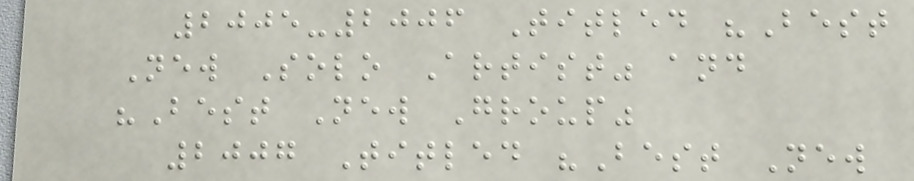2005-2006 Titled "Best
New Solo Artist" and
"Best New Group"
2007 Titled "Best New
